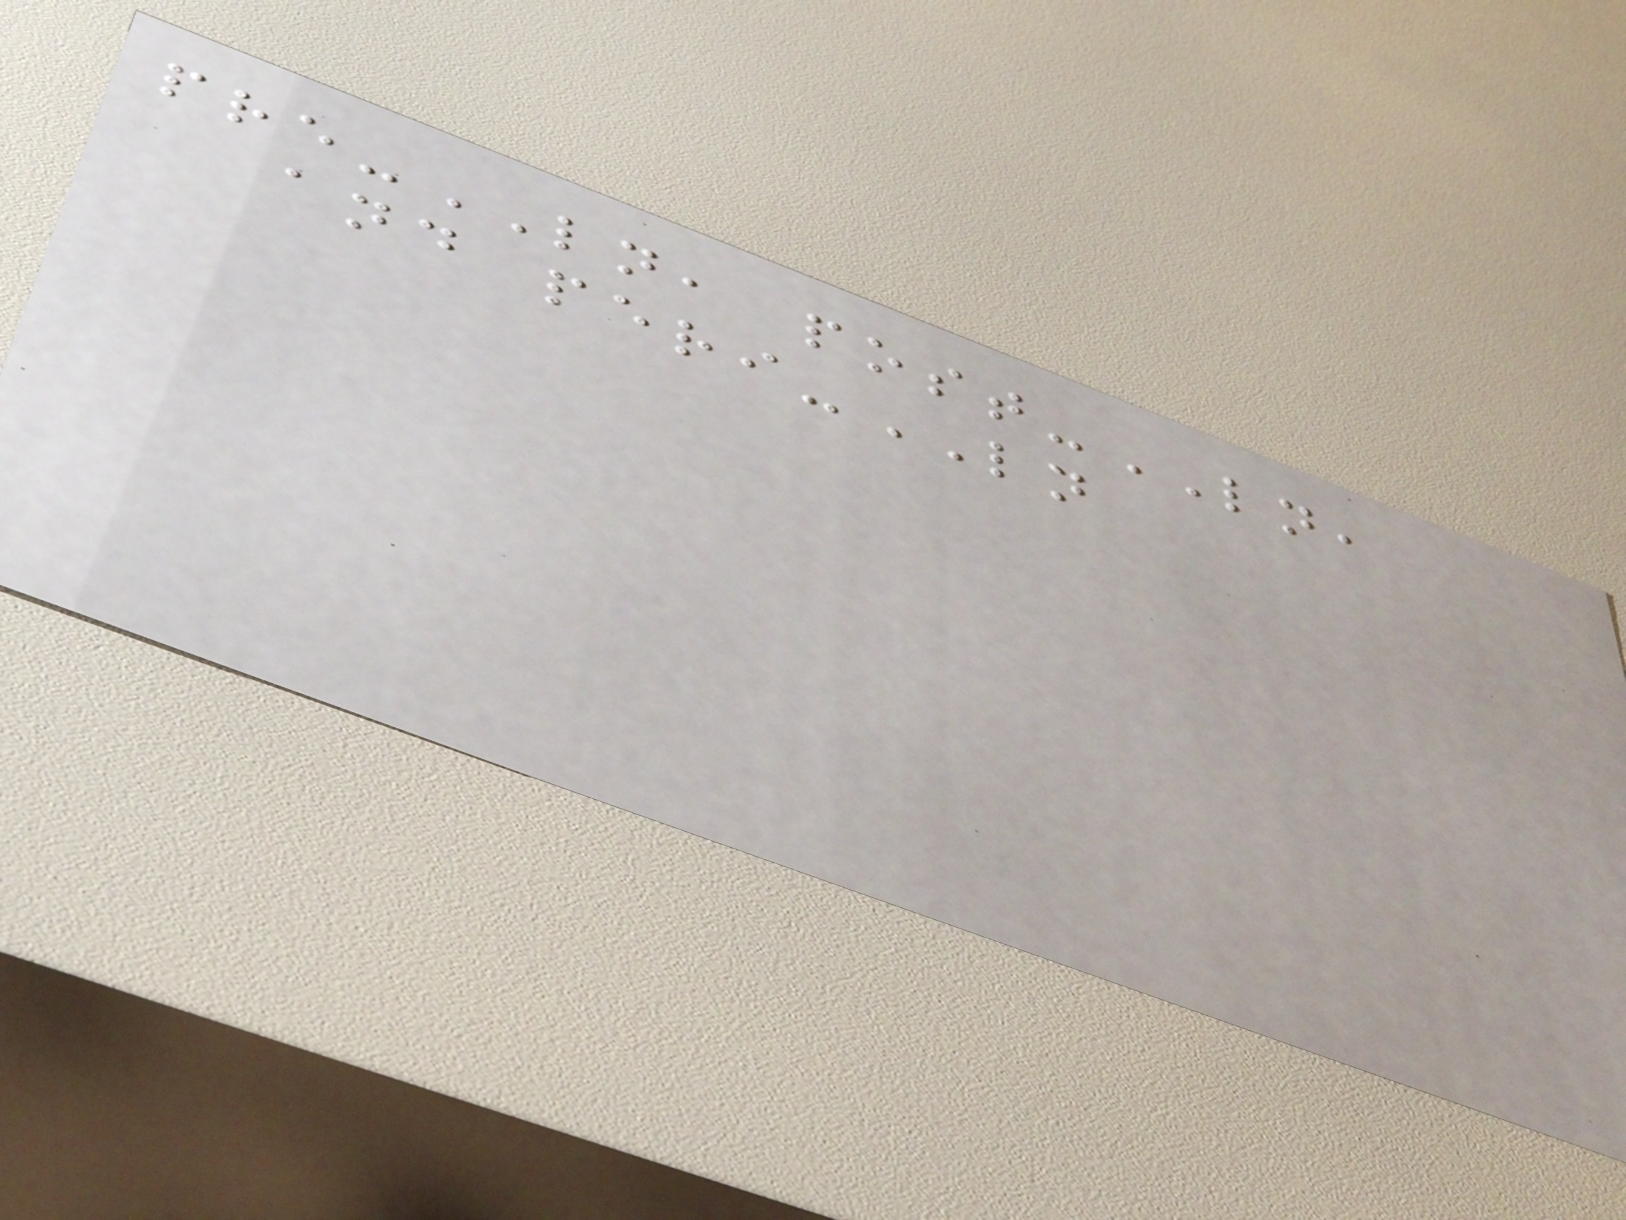pre-LN, post-LN,
and peri-LN
